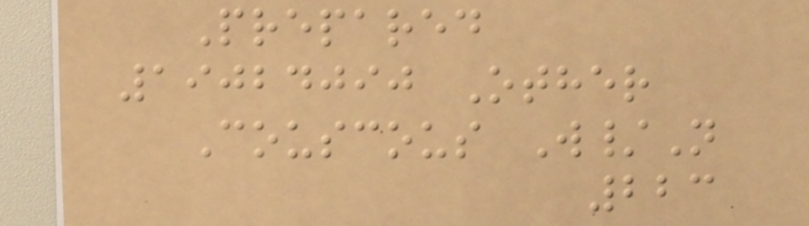Prepared
19024090 Other
Couscous W/N
223
